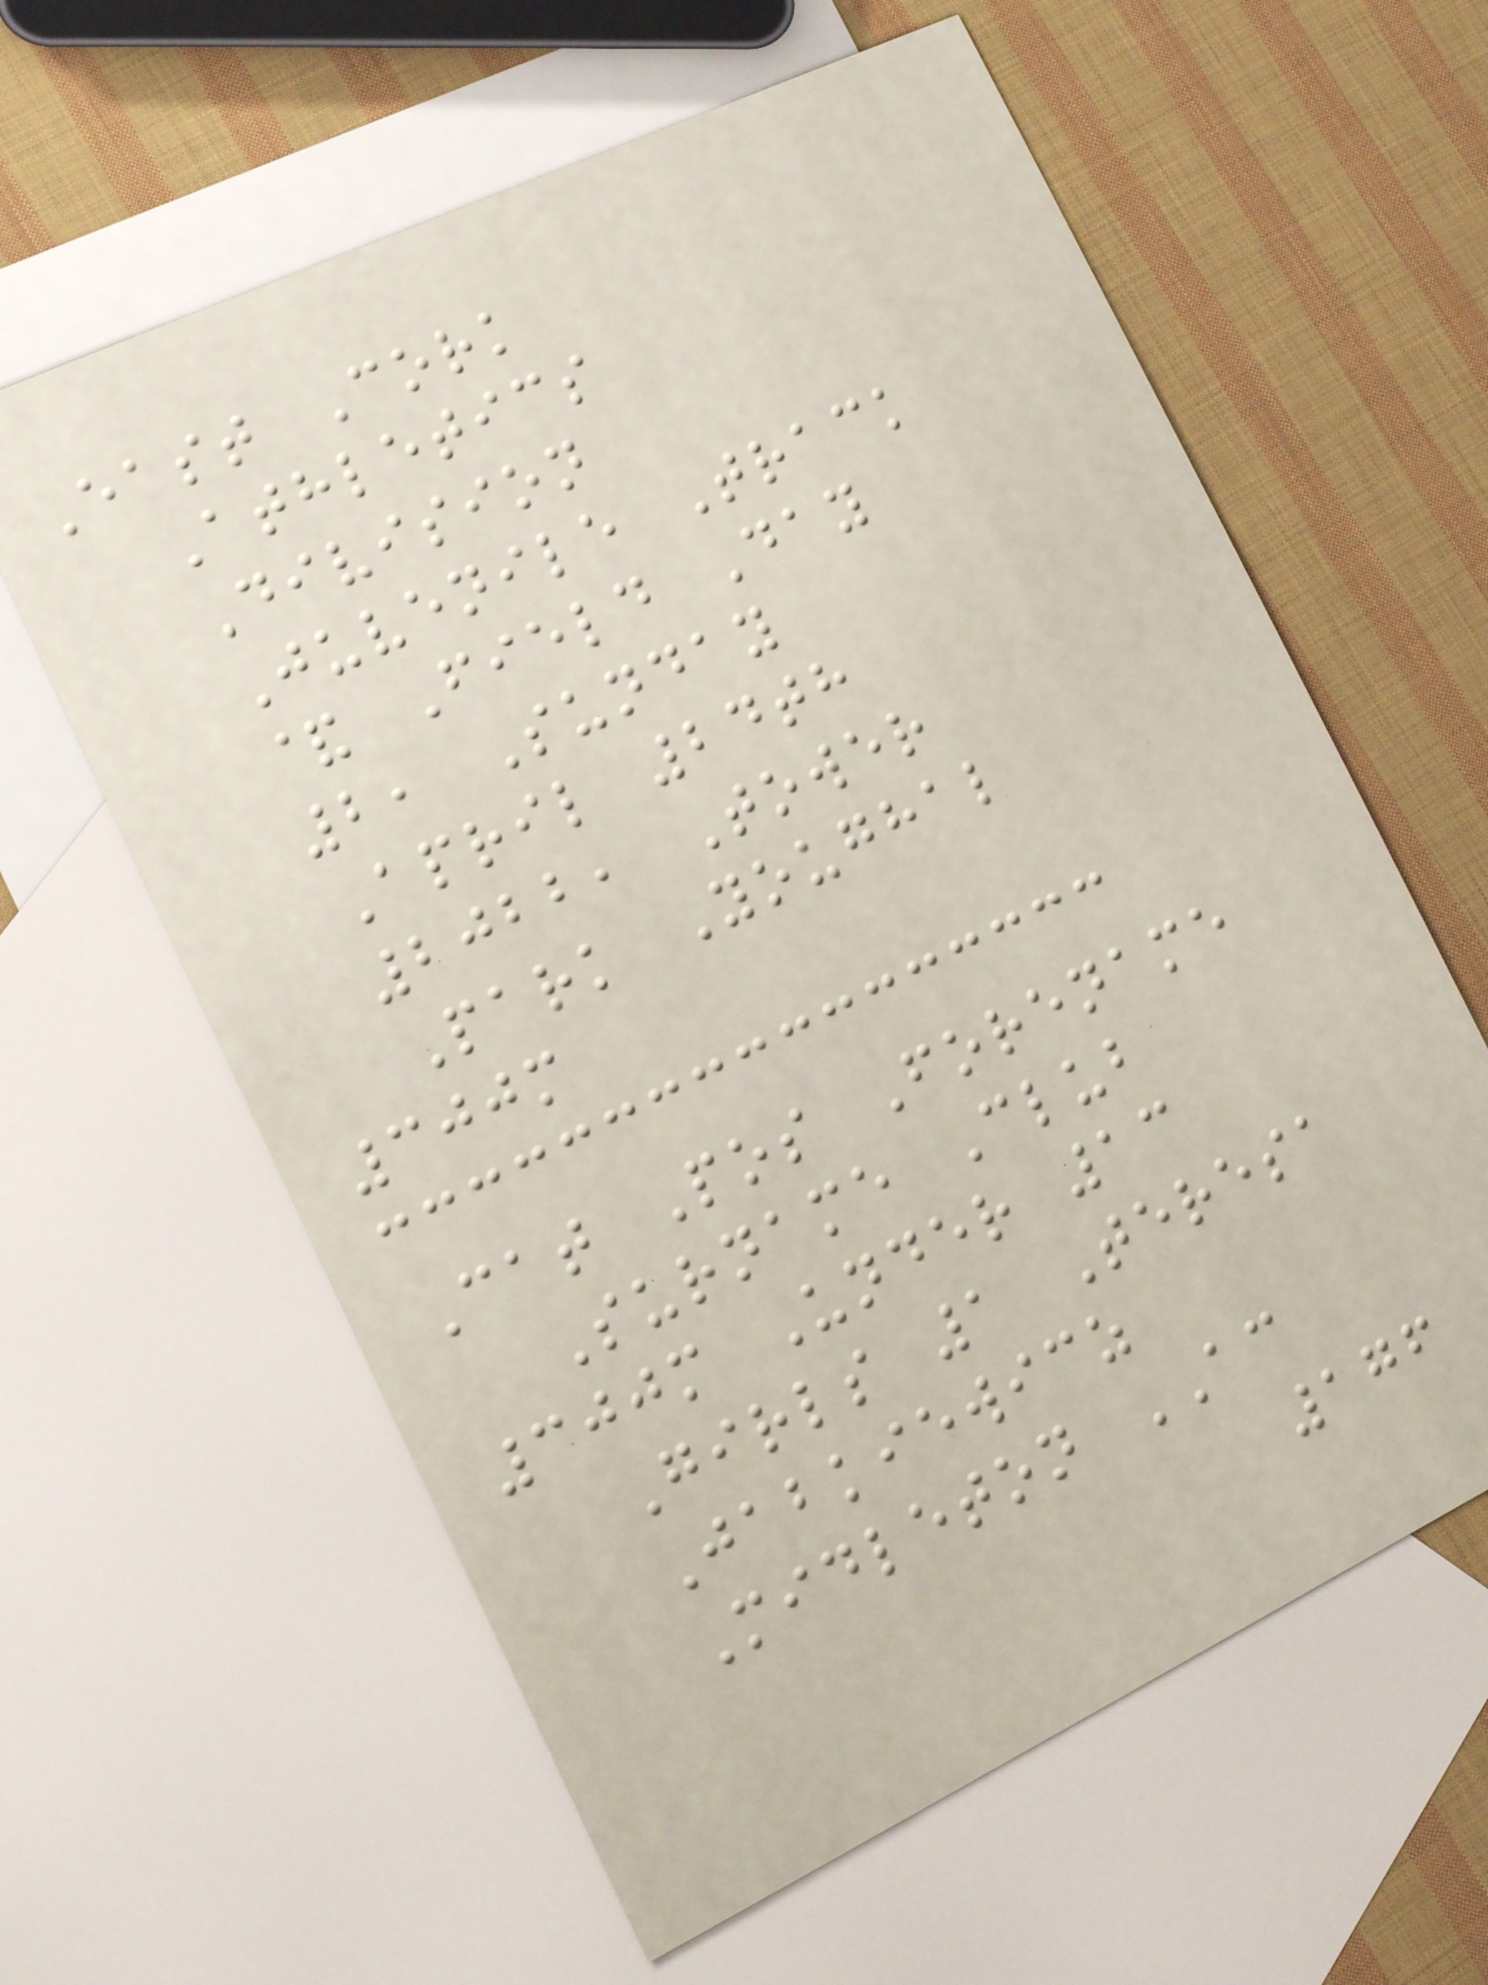East Cork
Athletics
Division
Juvenile Track
& Field Day
2, Sunday
April 24th
2022, Tower
Park Youghal
300m
Cat Pos Forename
Surname Club
300m Under 13
Girls 1 Teresa
Jabkiewicz
Midleton AC
176
